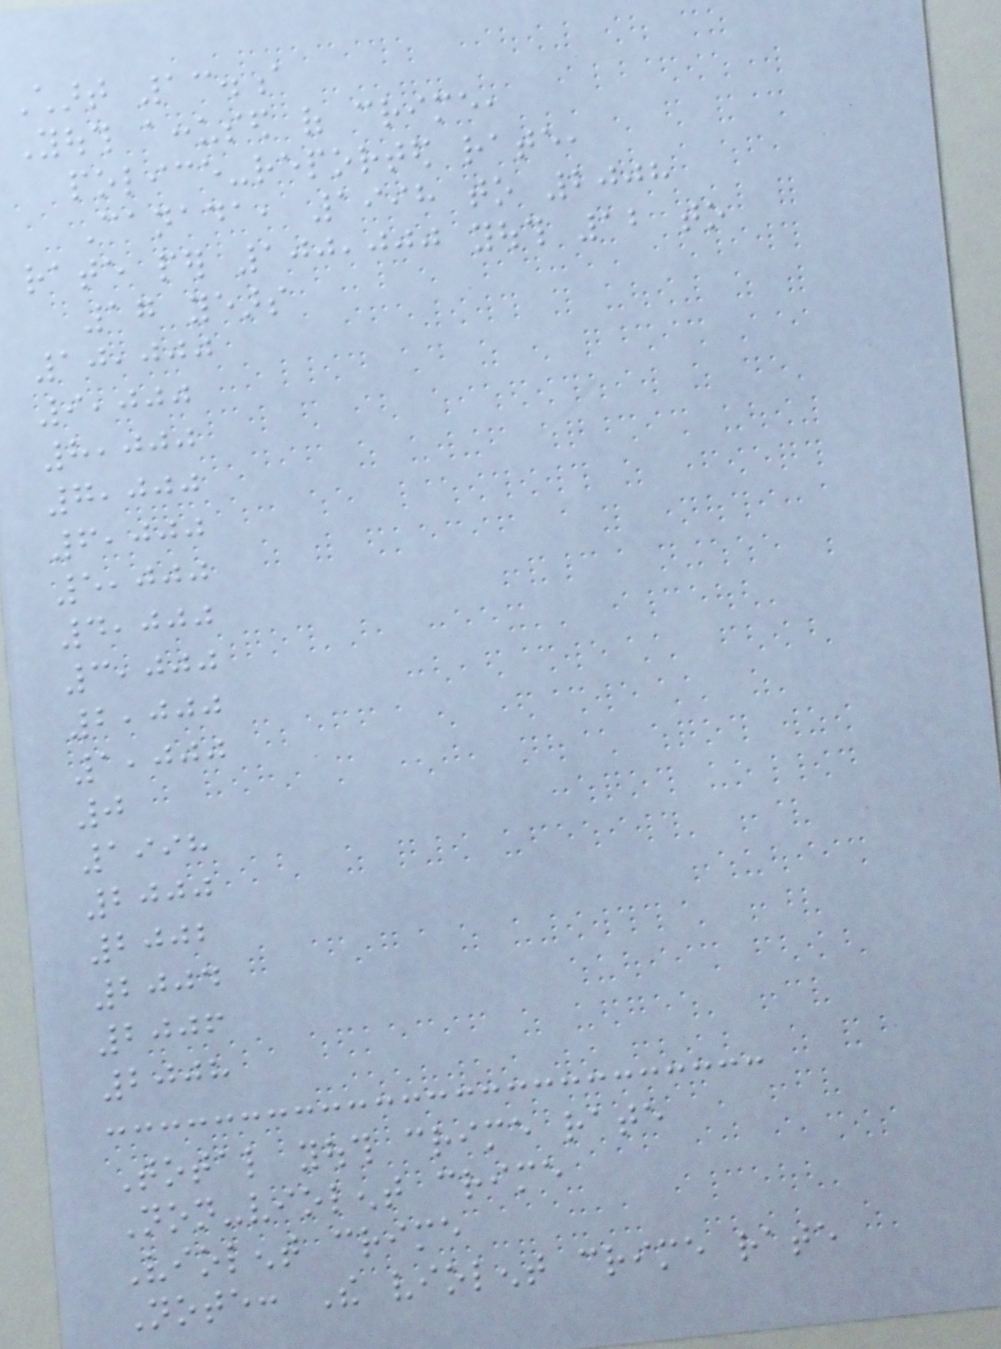Chart 13.a
Youth accused of crime,
police-reported rate,
Canada, 1998 to 2008
rate per 100,000 youth 12 to
17 years
10,000
9,000
8,000
7,000
6,000
5,000
4,000
3,000
2,000
1,000
0
1998
2000
2002
2004
2006
2008
Total youth crime rate
Non-violent crime
Violent crime
Note: The violent crime rate
